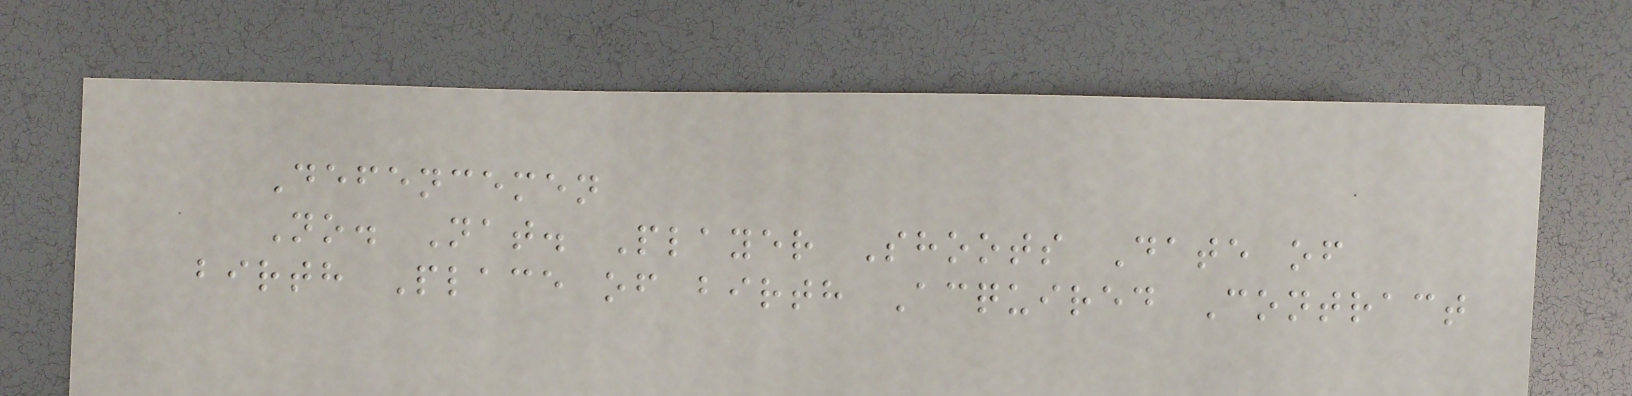Defencemen
No. Nat. Player Shoots Date of
birth Place of birth Acquired Contract
